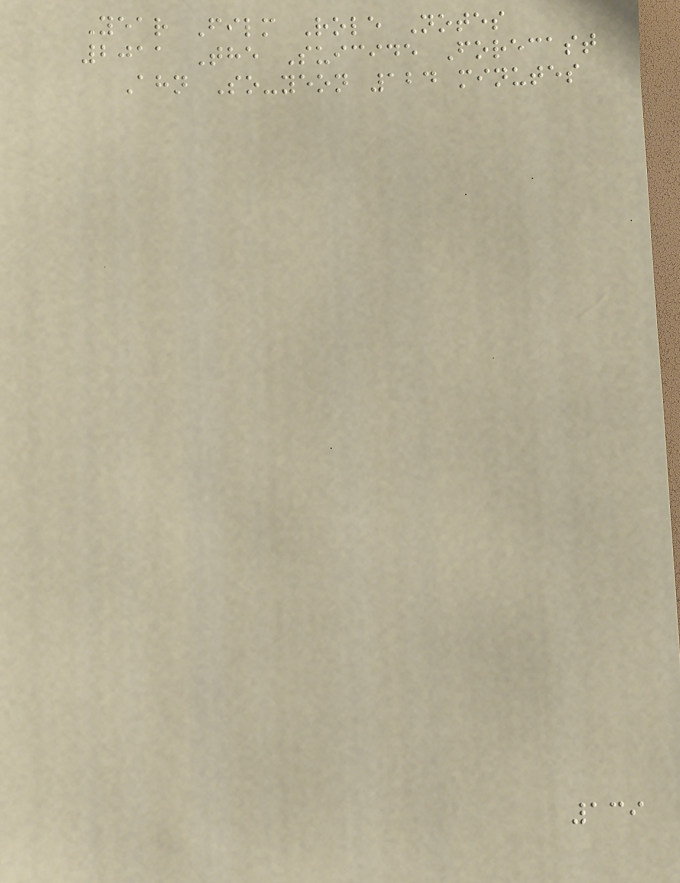Year Film Role Notes
2011 The Suicide Forecast
Ahn So-yeon 124 minutes
139
